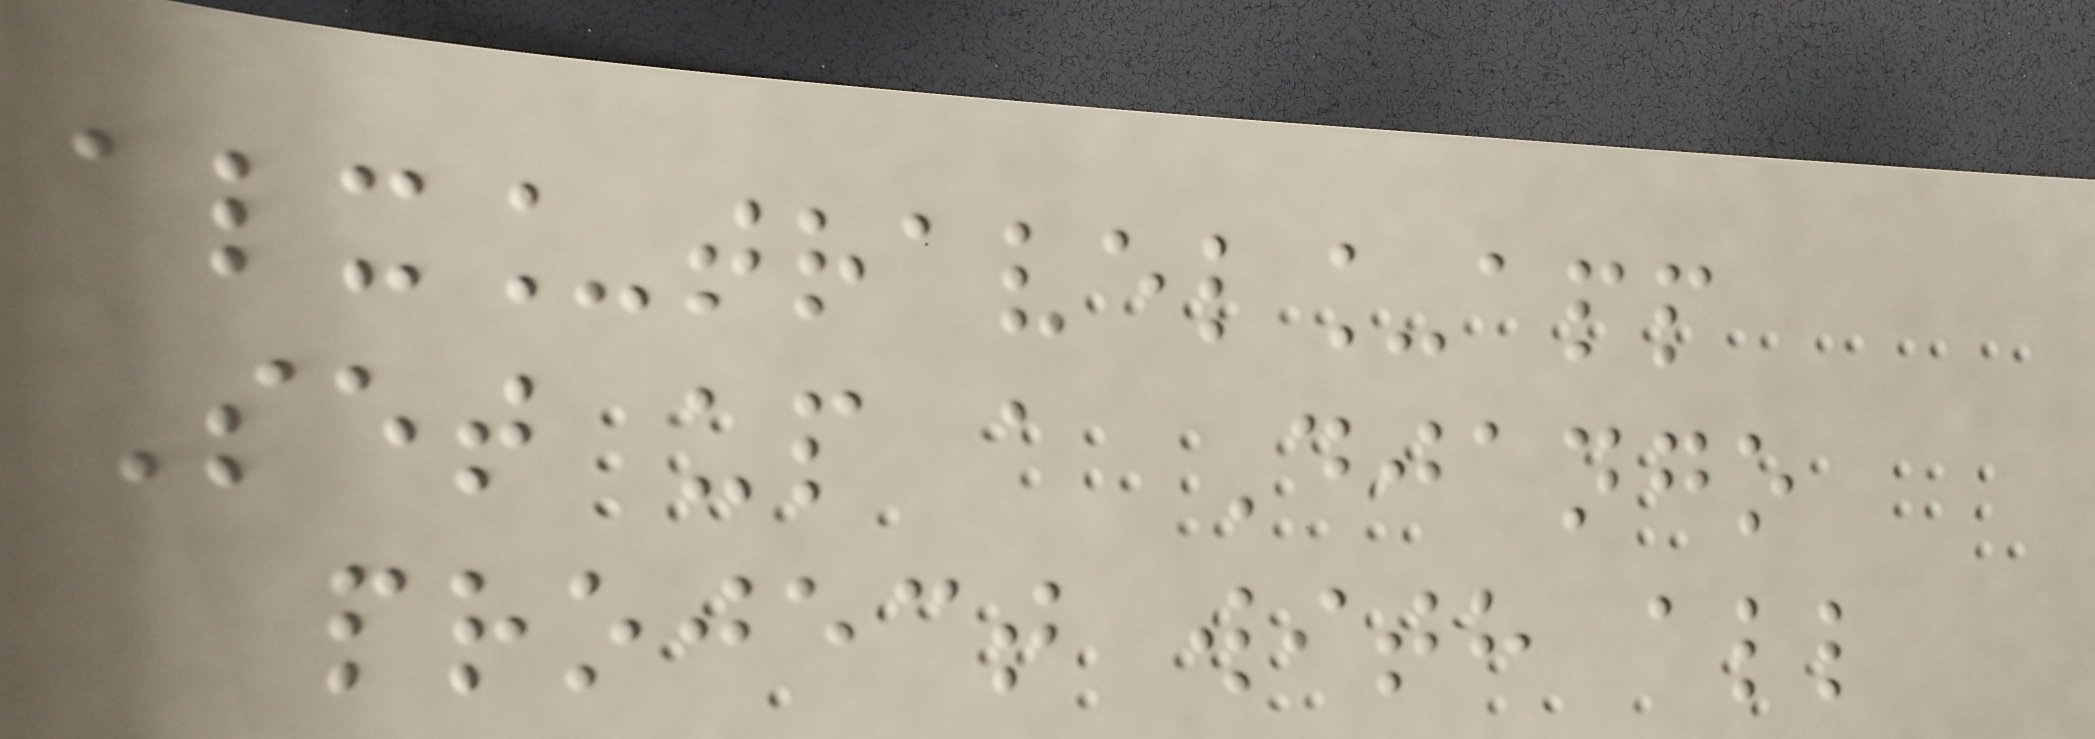alx_travel_app
Set up a Django
project with all
